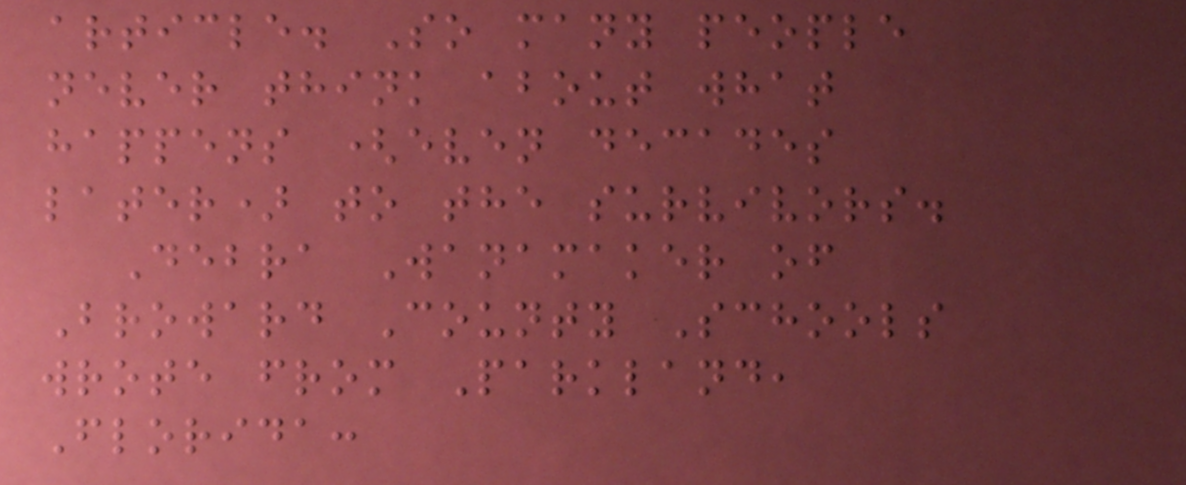article. So many people
never think about what
happens (even decades
later) to the survivors.
Debra Wanamaker of
Broward County Schools
wrote from Parkland,
Florida:
